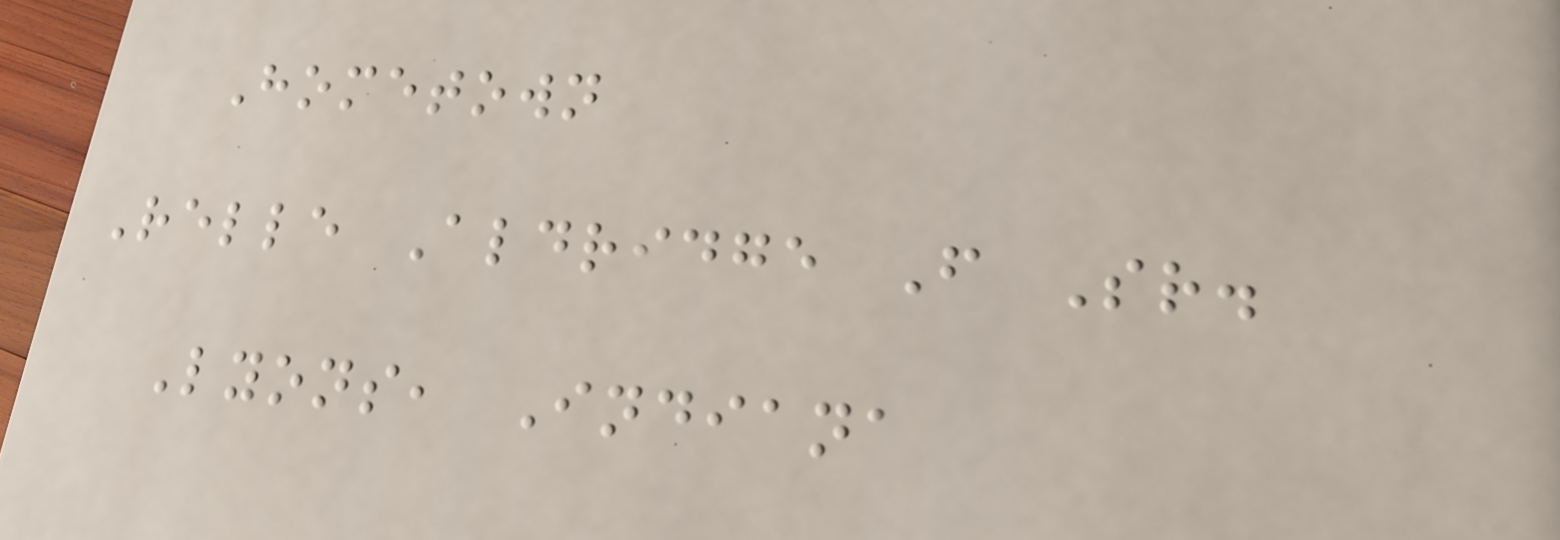Hometown
Relle Aldridge F Sr.
Lyons, Indiana
